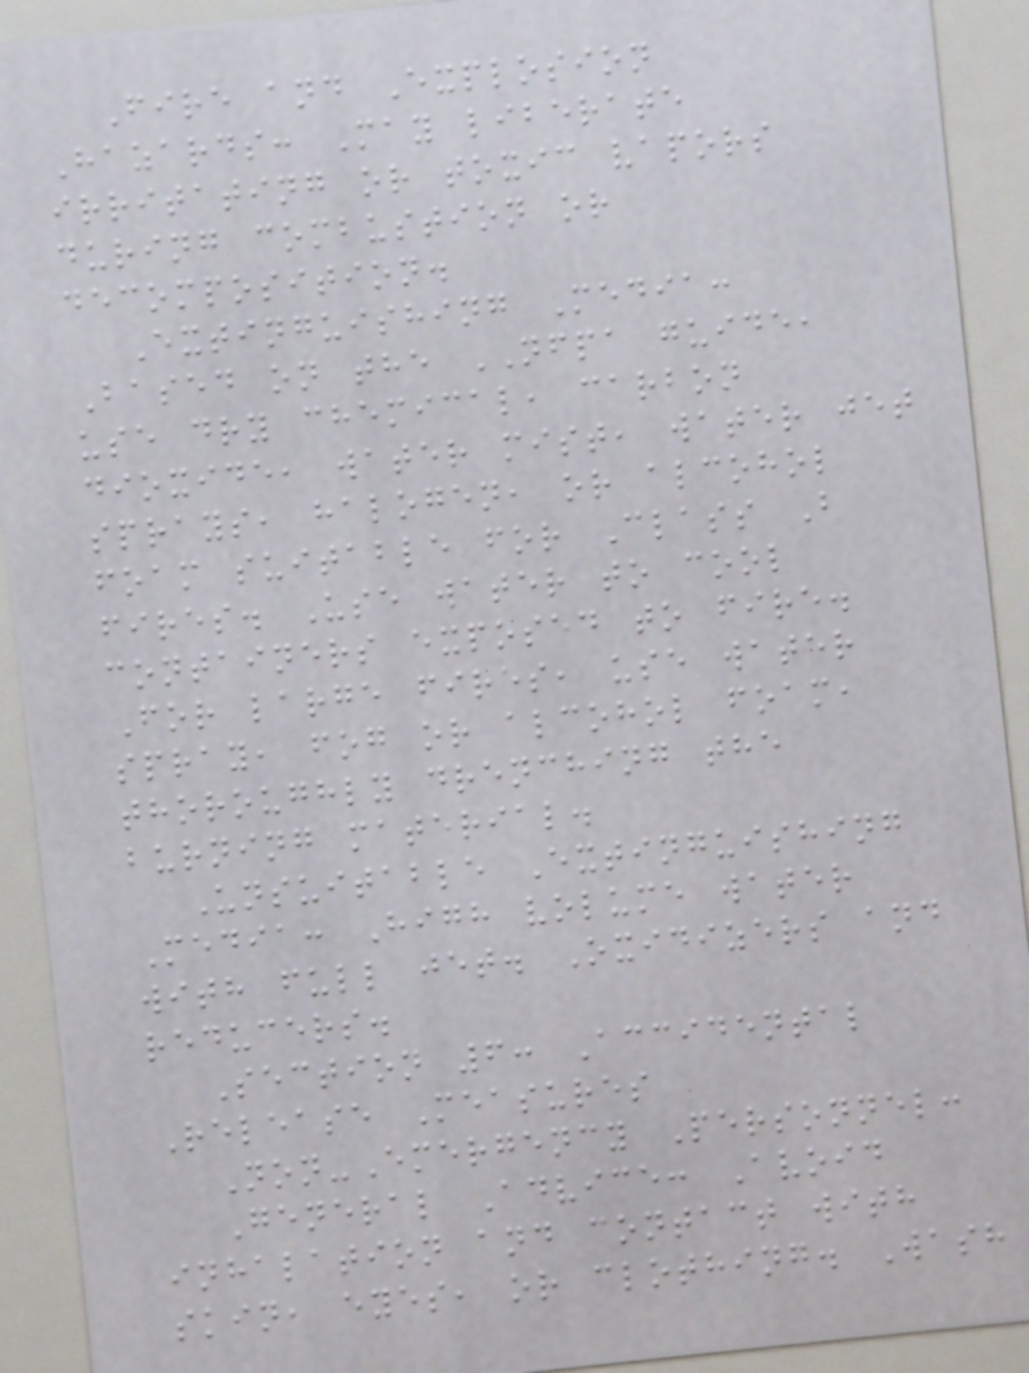Fire and Explosion
Hazards: May liberate
irritating or toxic vapors
during combustion or
decomposition.
Extinguishing Media:
Based on the NFPA guide,
use dry chemical, carbon
dioxide, water mist, water jet
sprays, halogen, or alcohol
foam suitable for Class B
fires. Use water to cool
containers exposed to fire.
For large fires, use water
spray, fog or alcohol foam,
thoroughly drenching the
burning material.
Unsuitable Extinguishing
Media: High volume water
with full jet. Oxidizers and
reducers.
Section 6: Accidental
Release Measures
Non-Emergency Personnel:
General Advice: Avoid
inhalation and contact with
skin, eyes, or clothing. Wash
